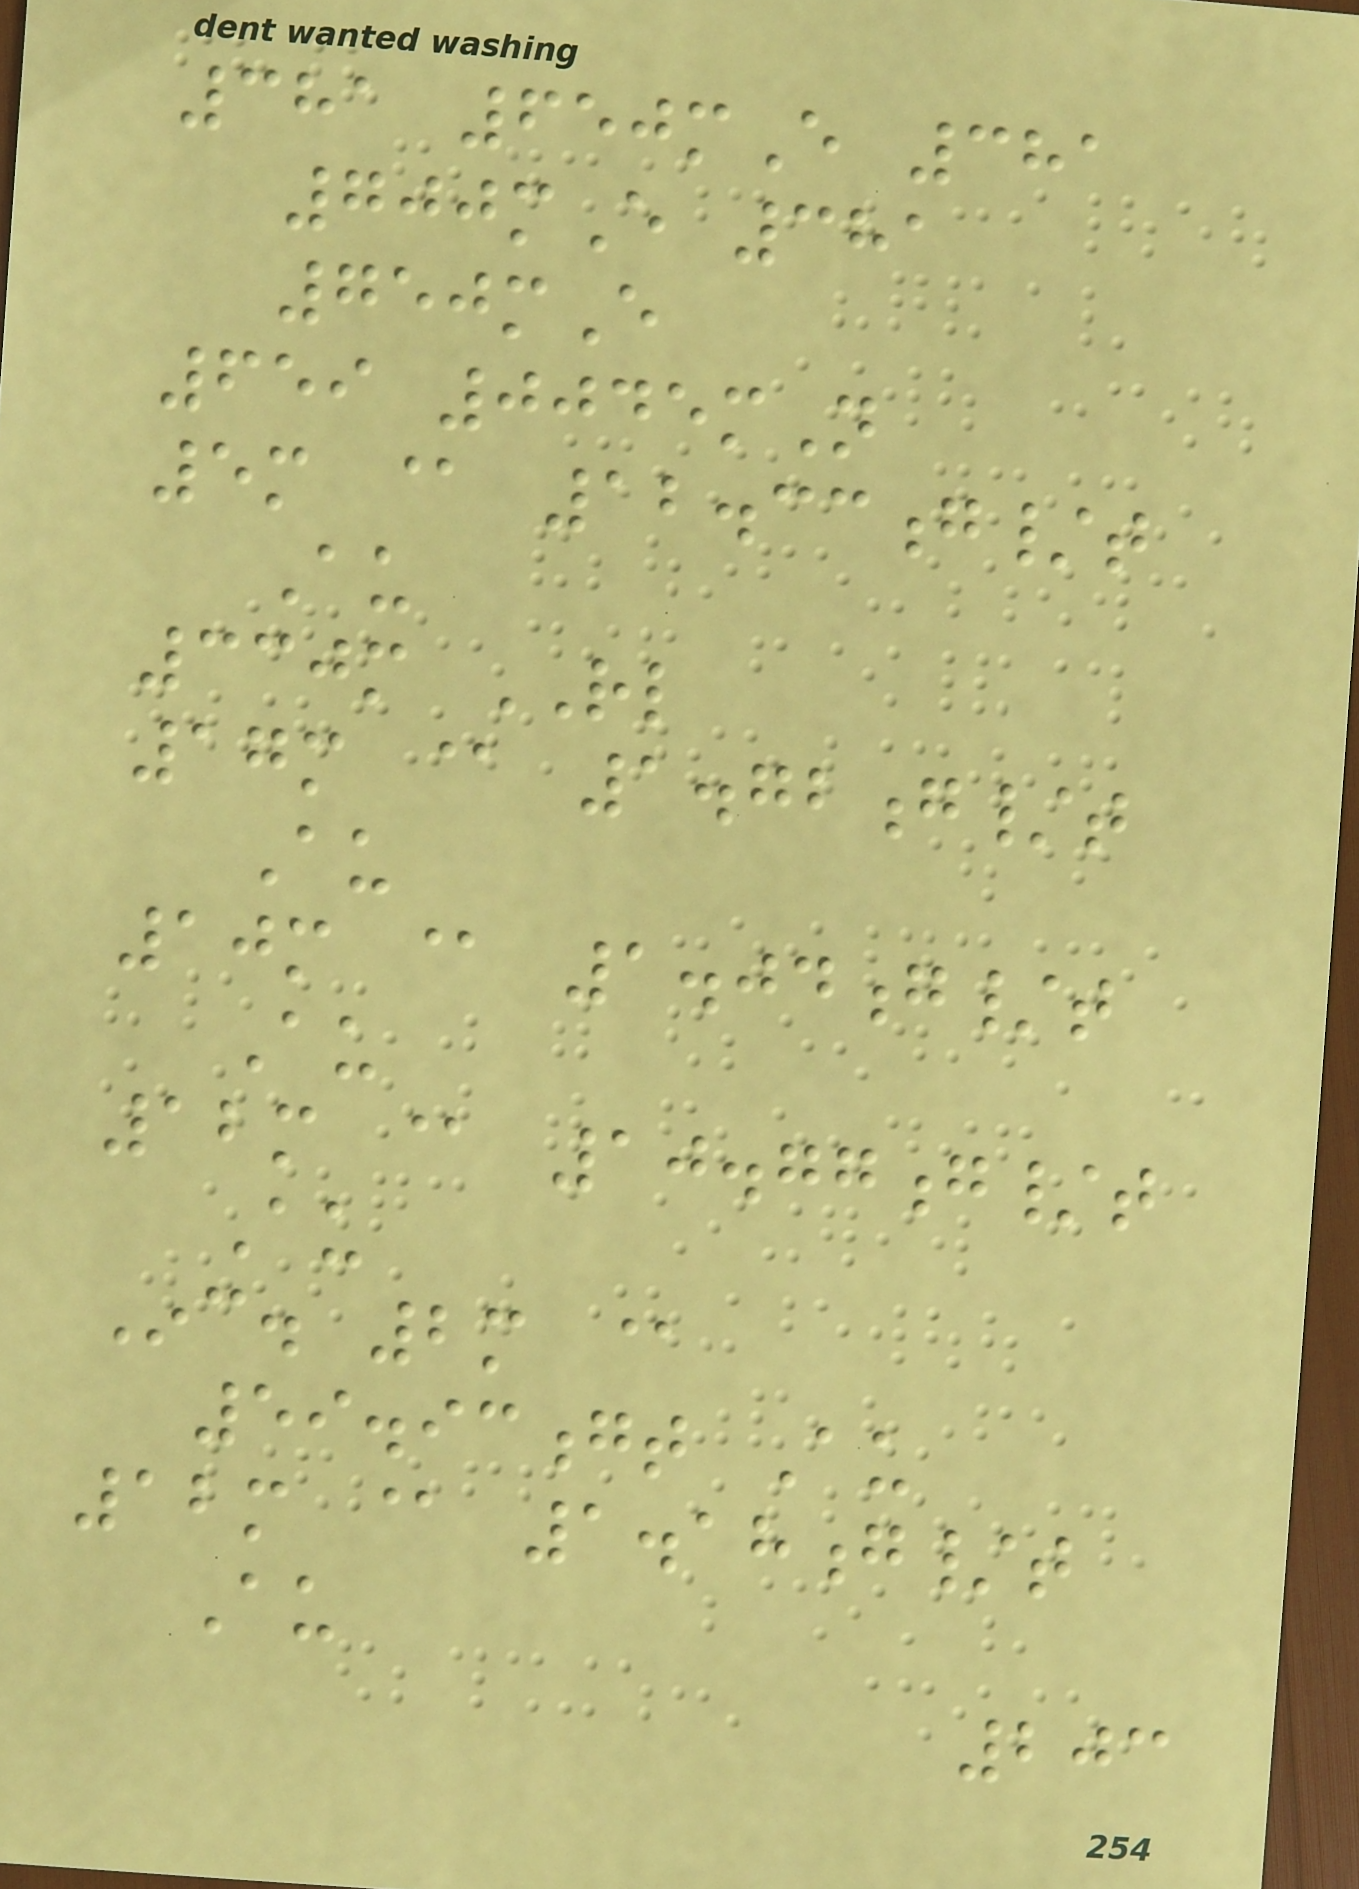381 650mE 381
700mE 381
750mE
659 0045mN
5m @ 12.33g/t
Au
330m RL
17m @ 1.72g/t
Au
10m @ 1.04g/t
Au
12m @ 10.77g/t
Au
Inc. 2m @
59.93gt Au
12m @ 1.18g/t
Au
203
